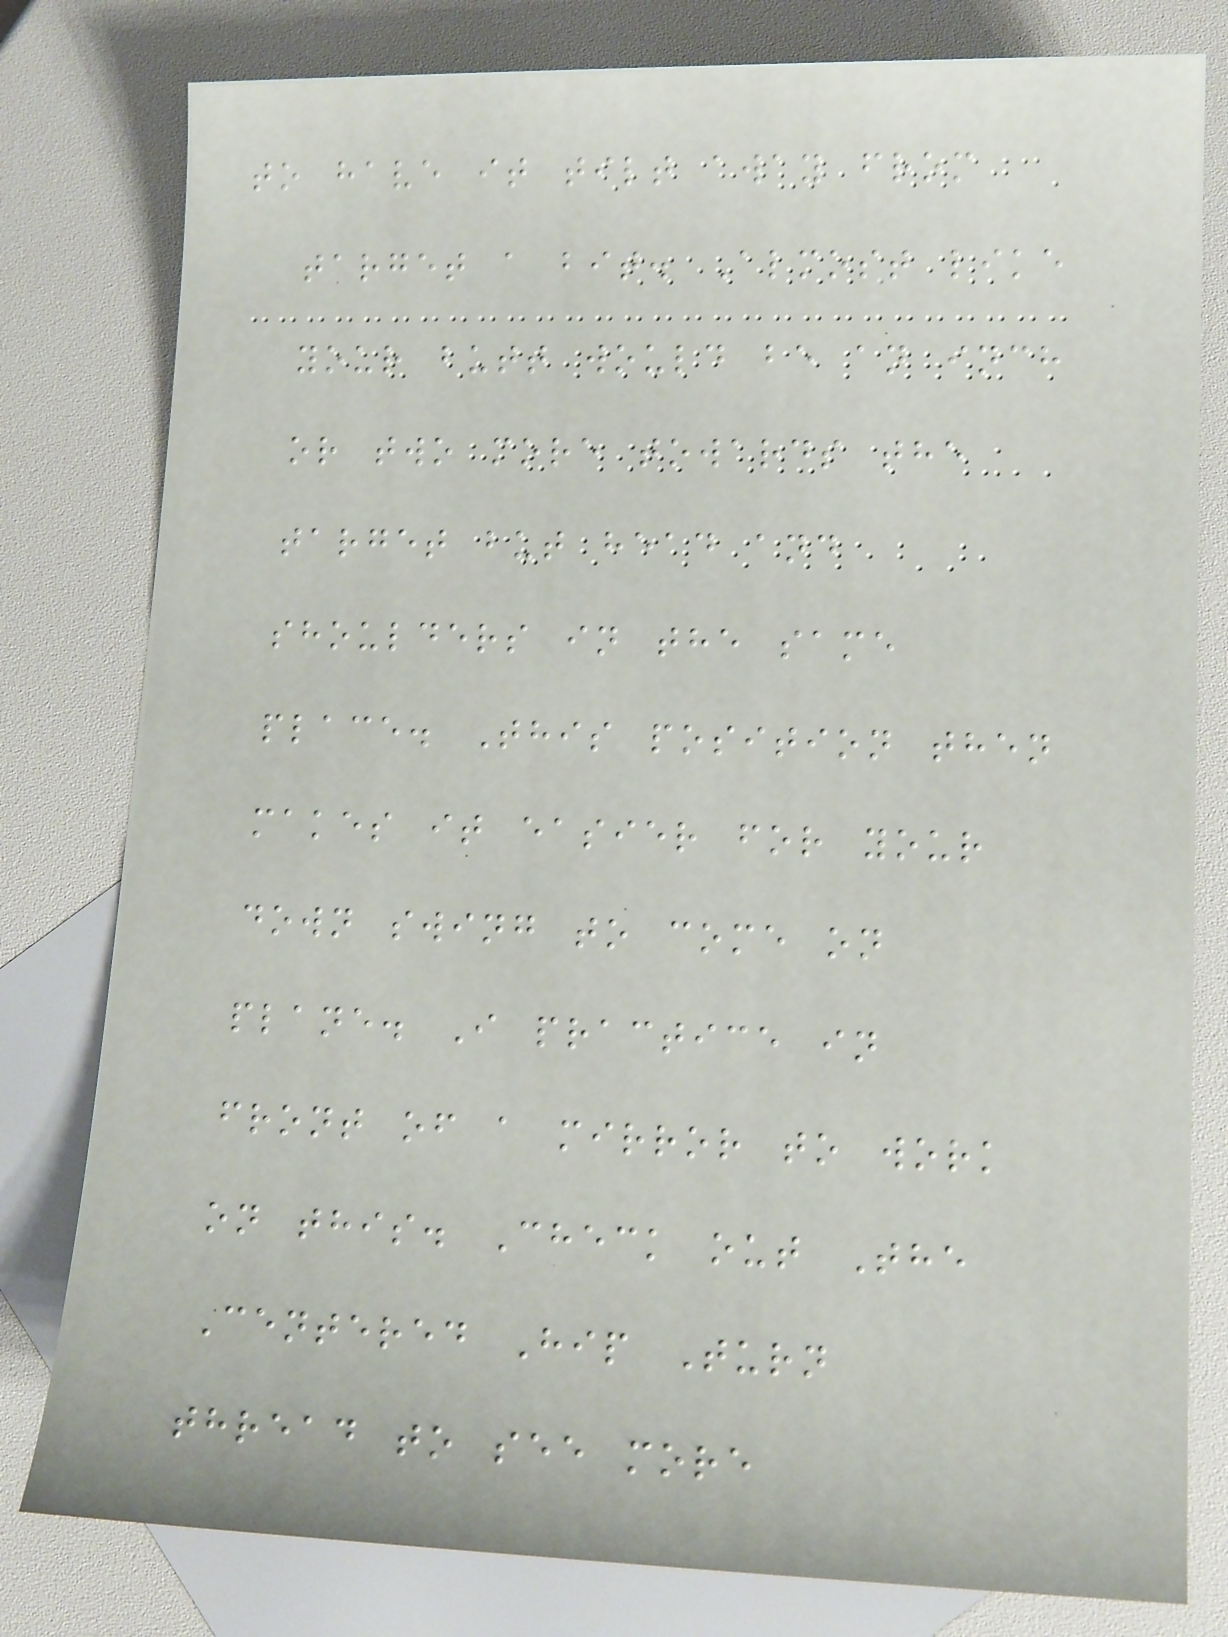to have it tilt away from
target a bit. Almost like
your butt would be an inch
or two more towards the
target but head and
shoulders in the same
place. This position then
makes it easier for your
down swing to come on
plane. I practice in
front of a mirror to work
on this. Check out The
Centered Hip Turn
thread to see more
